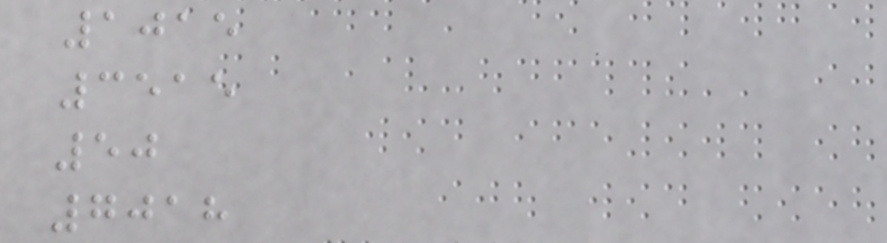1015
3515
50
7018
